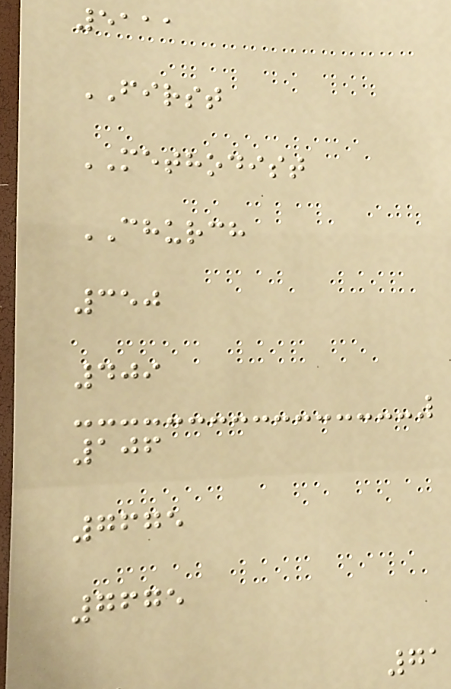5111
FIRST
METHODIST
CHURCH
350
409
106
7675
7675
71
